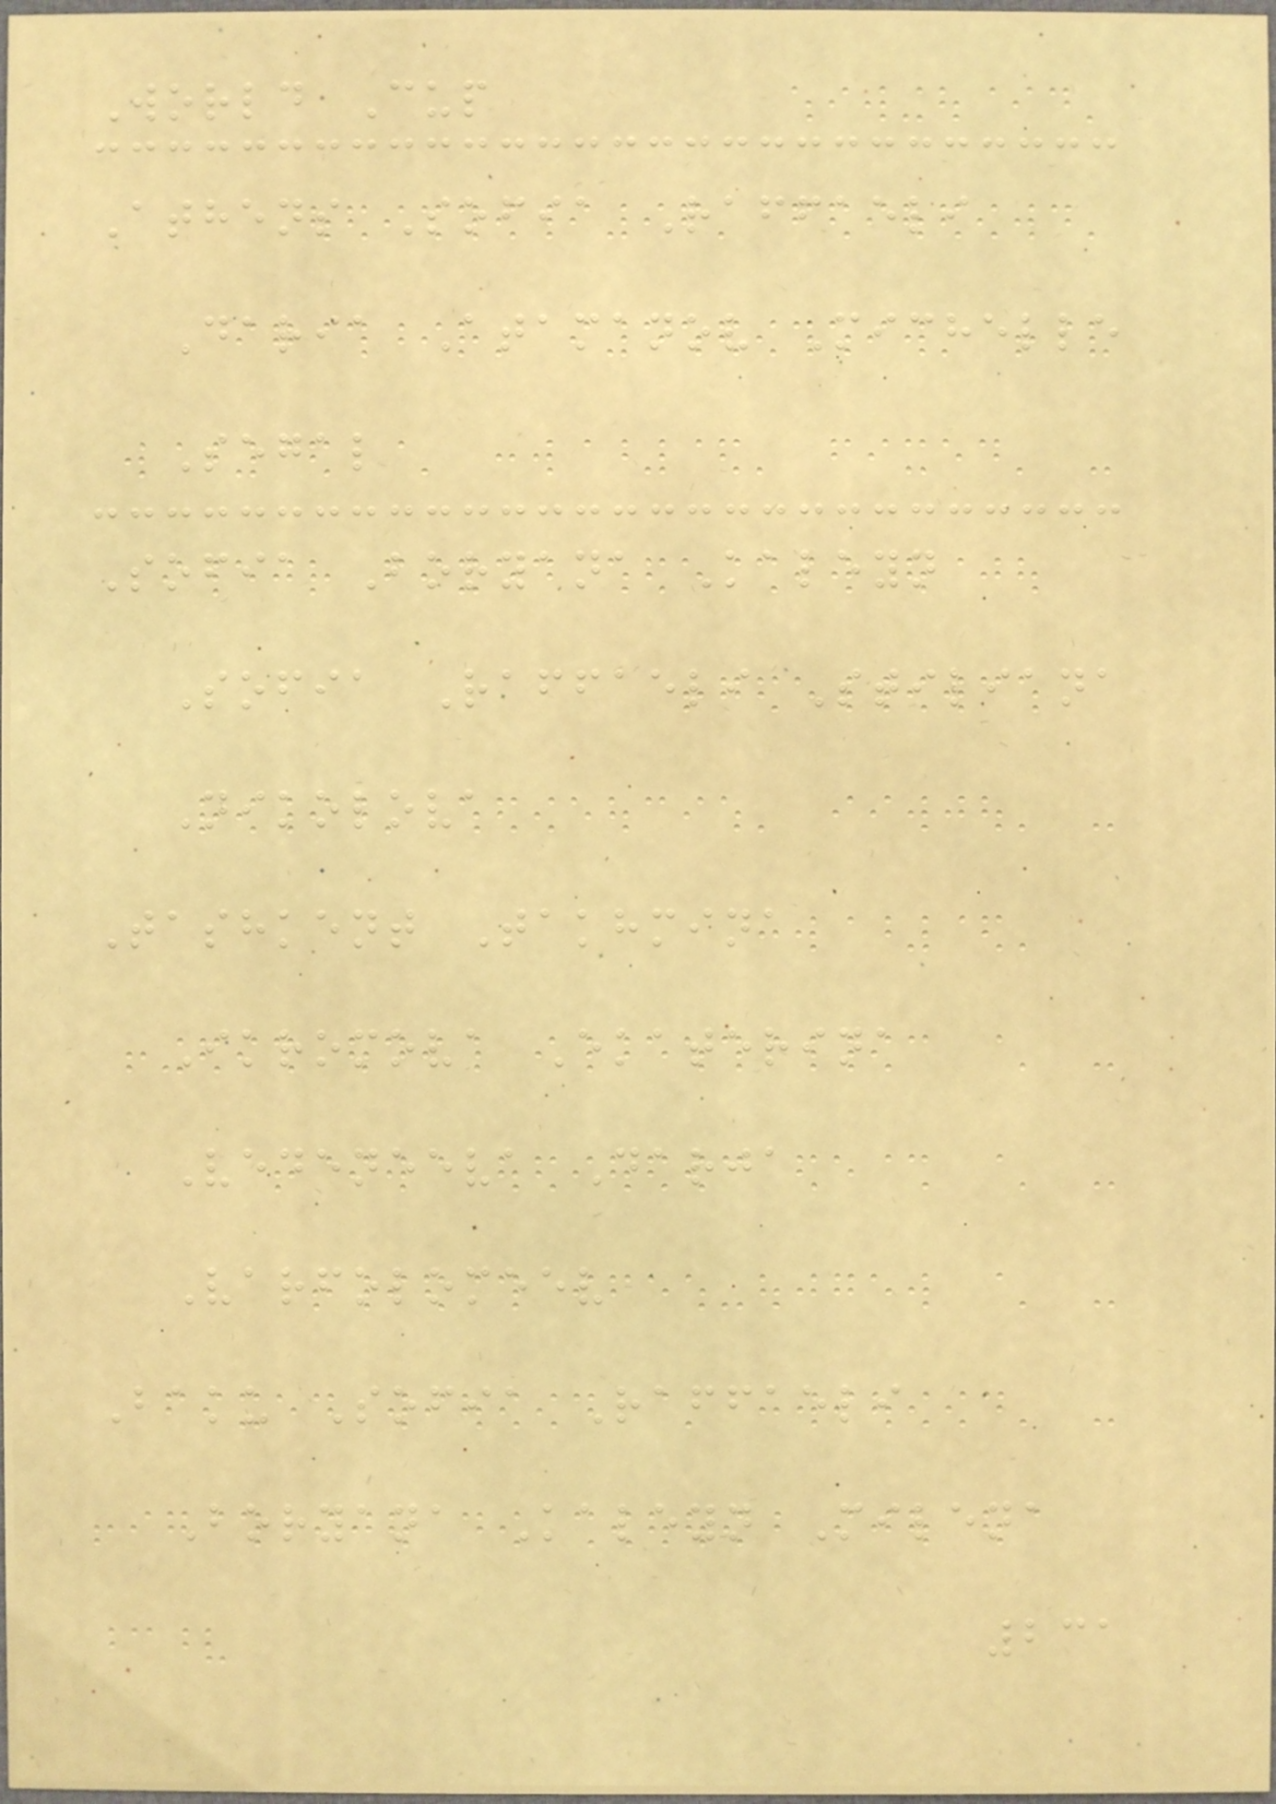World Cup
Athens Sofia Raffaeli
Daria Atamanov Michelle
Segal
Sofia Boryana Kaleyn
Sofia Raffaeli Stiliana
Nikolova
Tashkent Takhmina
Ikromova Ekaterina
Vedeneeva Darja
Varfolomeev
Baku Sofia Raffaeli
Boryana Kaleyn Milena
231
